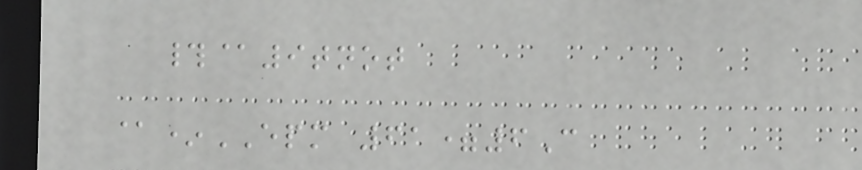#@9tnot
@*EPM 61=6C
